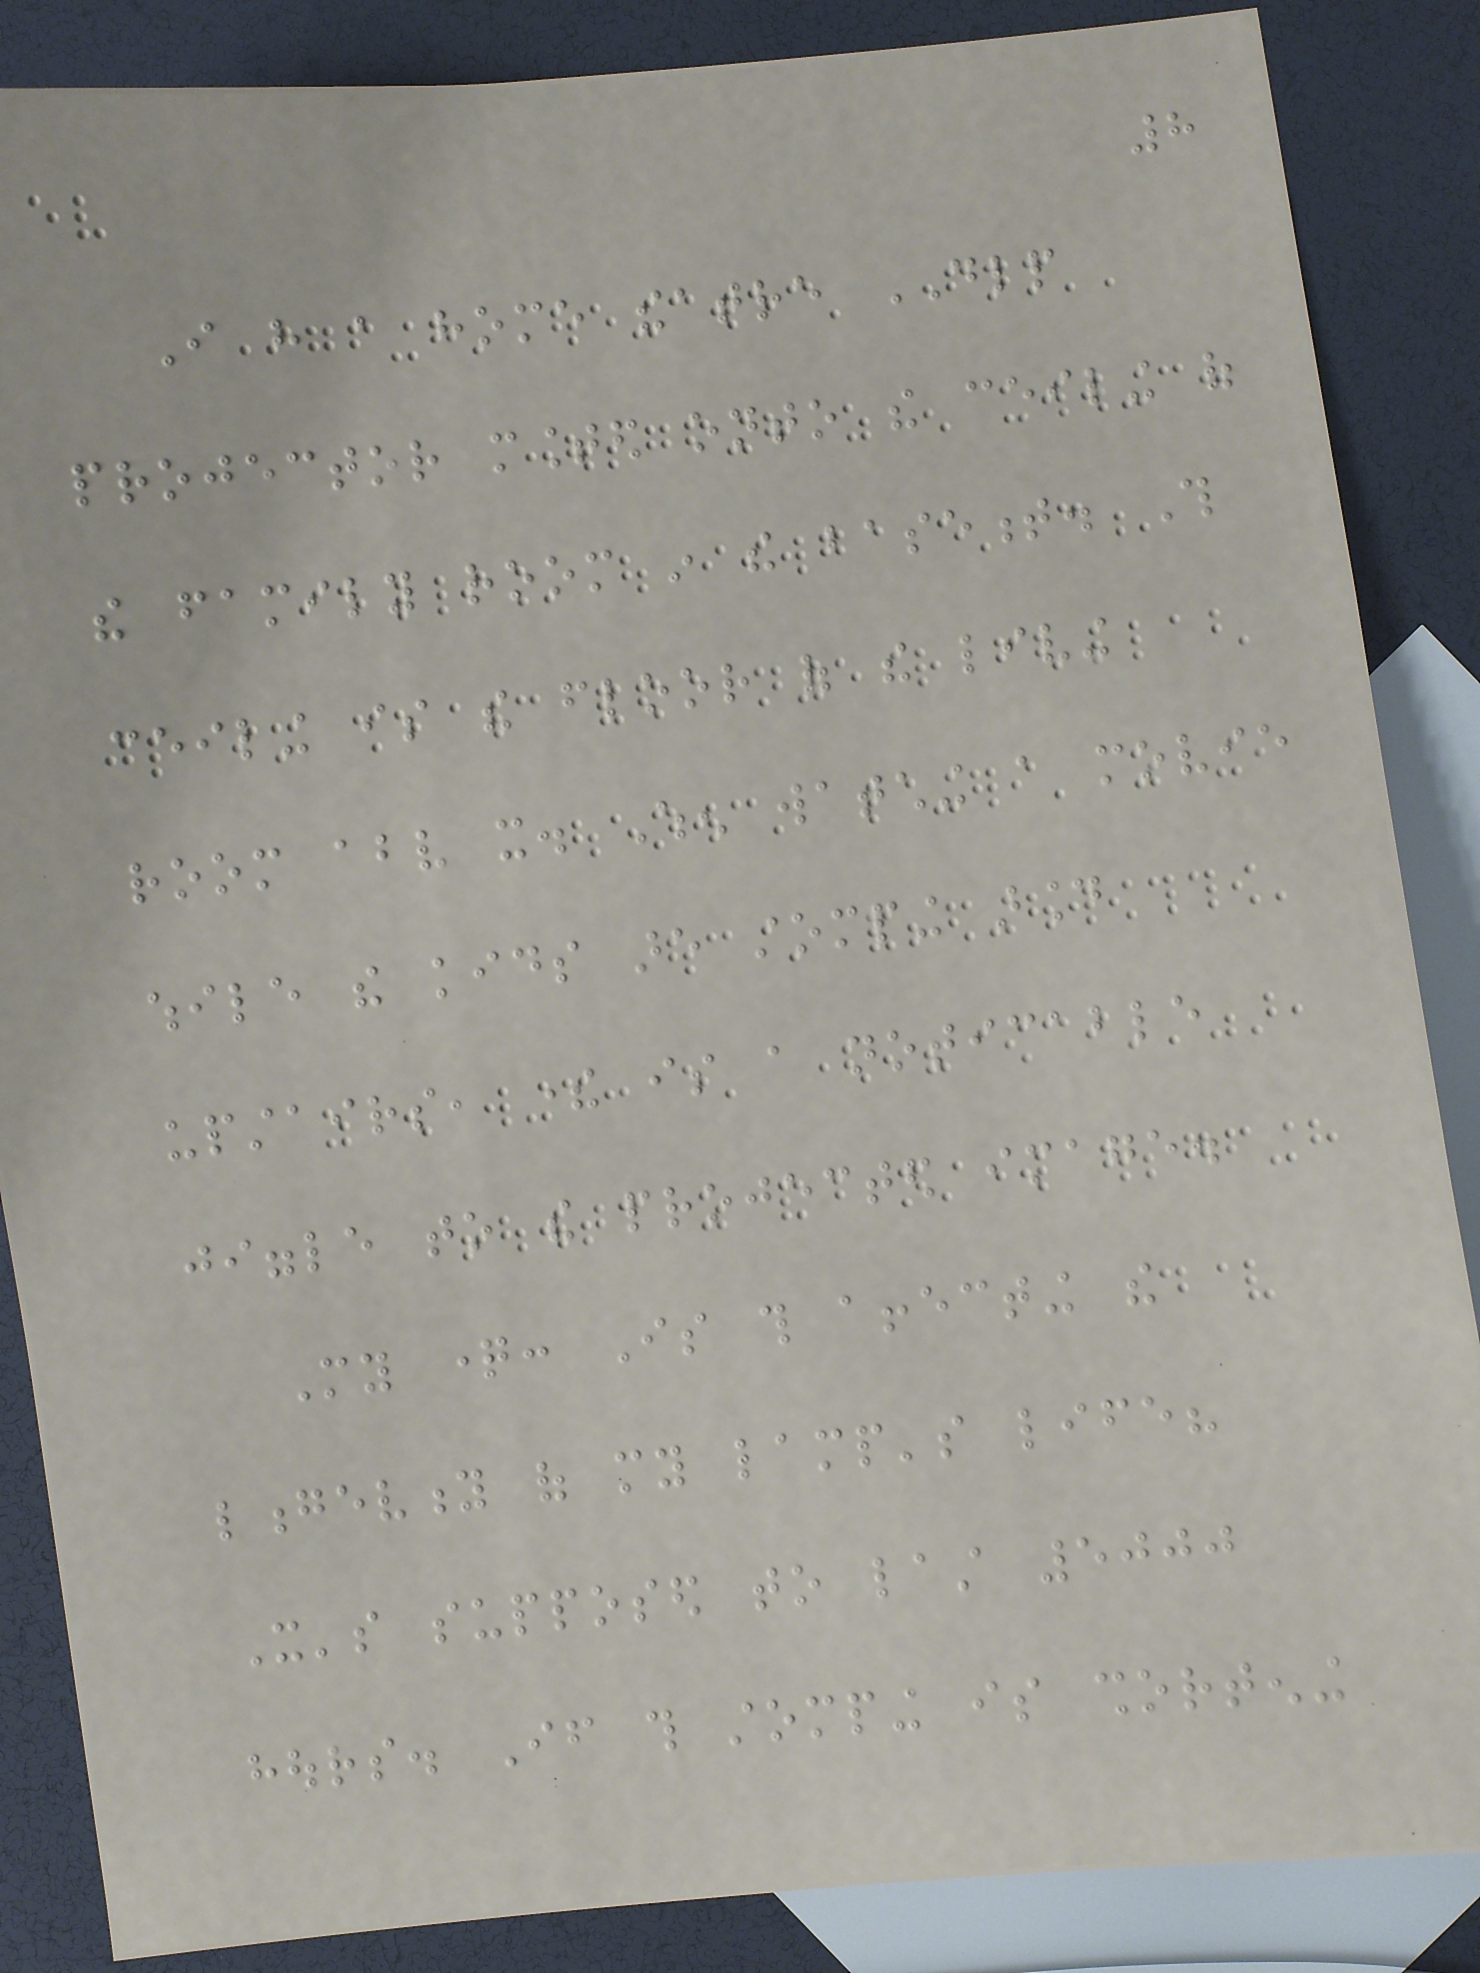8
I have a home theatre DLP
projector mounted onto the ceiling of
the family room in the basement. This
ceiling is the floor of the living
room above it. When watching a movie
while the kids are stomping around
upstairs, there is a noticable
jiggle to the projected image.
My question: Is this affecting the
longevity of my lamp's life?
It's supposed to last 5000
hours. If this stomping is shortening
